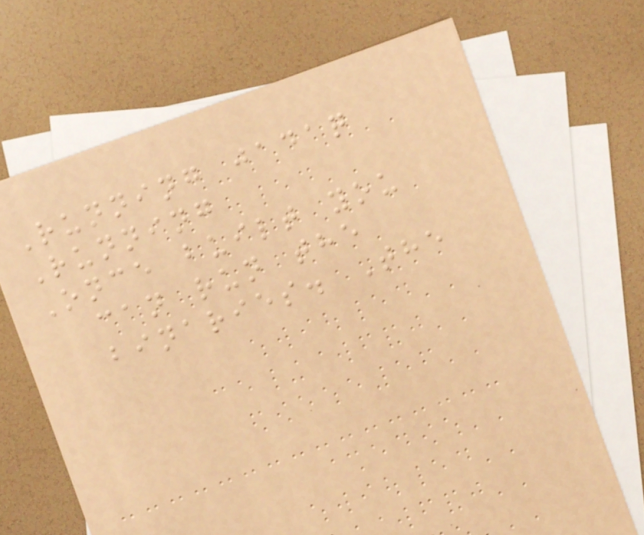Running jadaq
Running
Once built you
can run the
binaries. The
